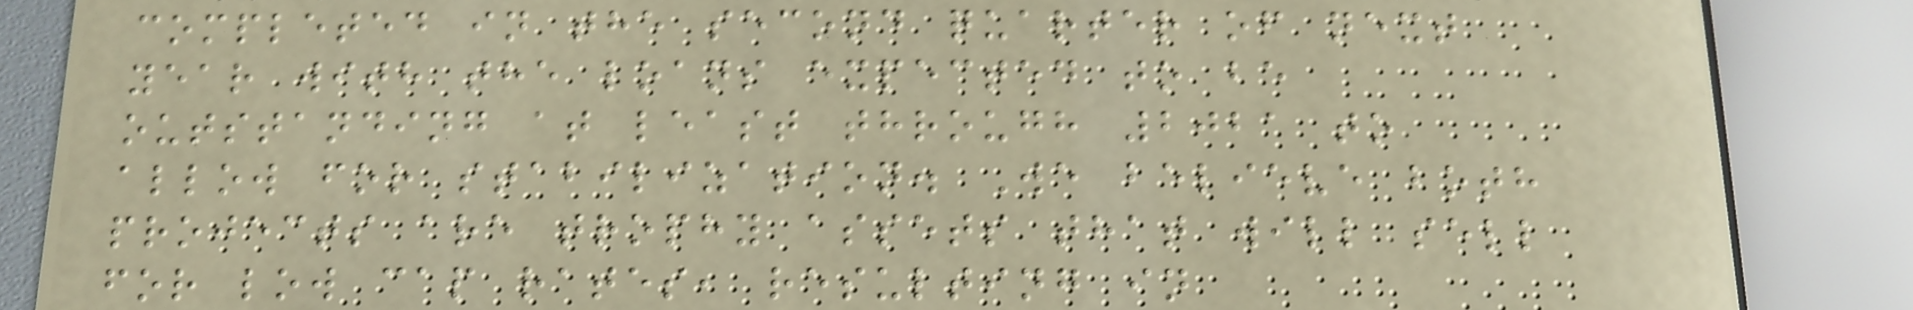completed in the second quarter of next
year with the loans expected to be
outstanding at least through 2021 to
allow for stabilization. We believe both
projects are trophy assets that will sell
for low cap rates, resulting in
